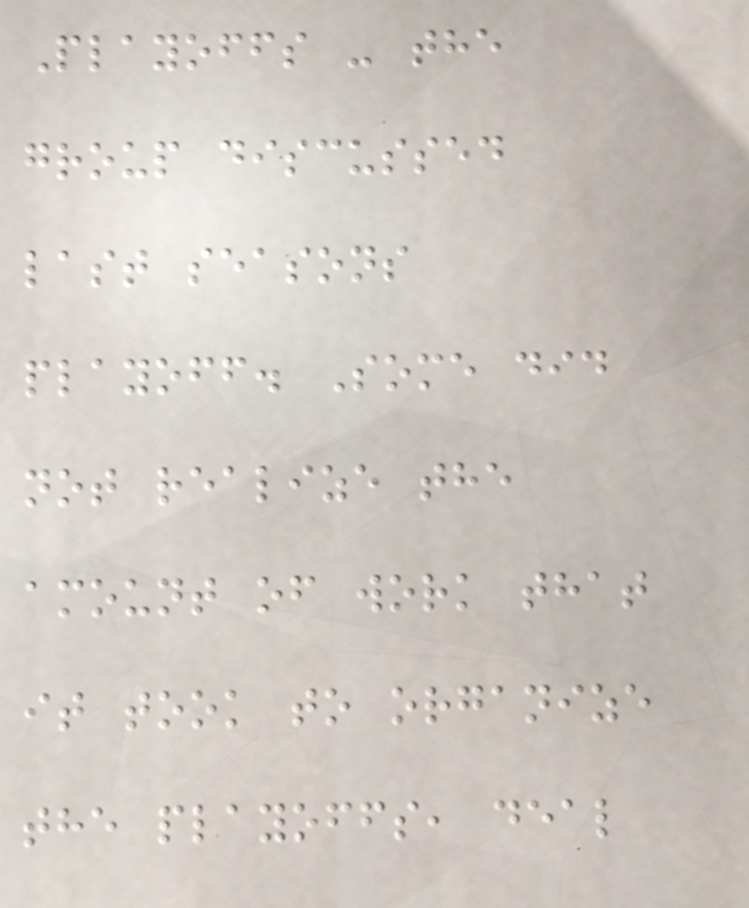Playoffs - the
group discussed
last seasons
playoff. Some did
not realize the
amount of work that
it took to organize
the playoffs, deal
